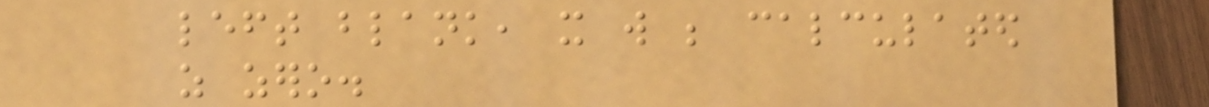left blank, it will be calculated
as zero.
